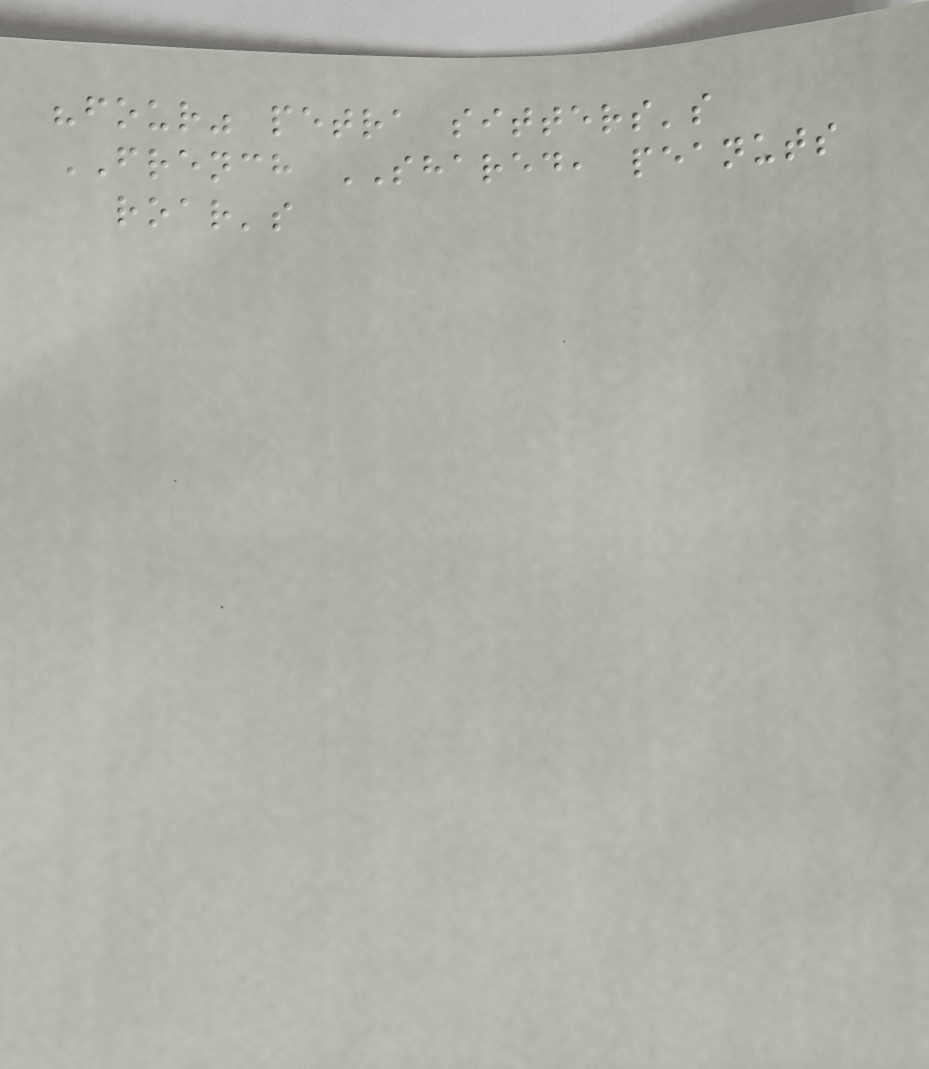"four" petra sitters's
FRENCH SHARED, peanuts
roar's
